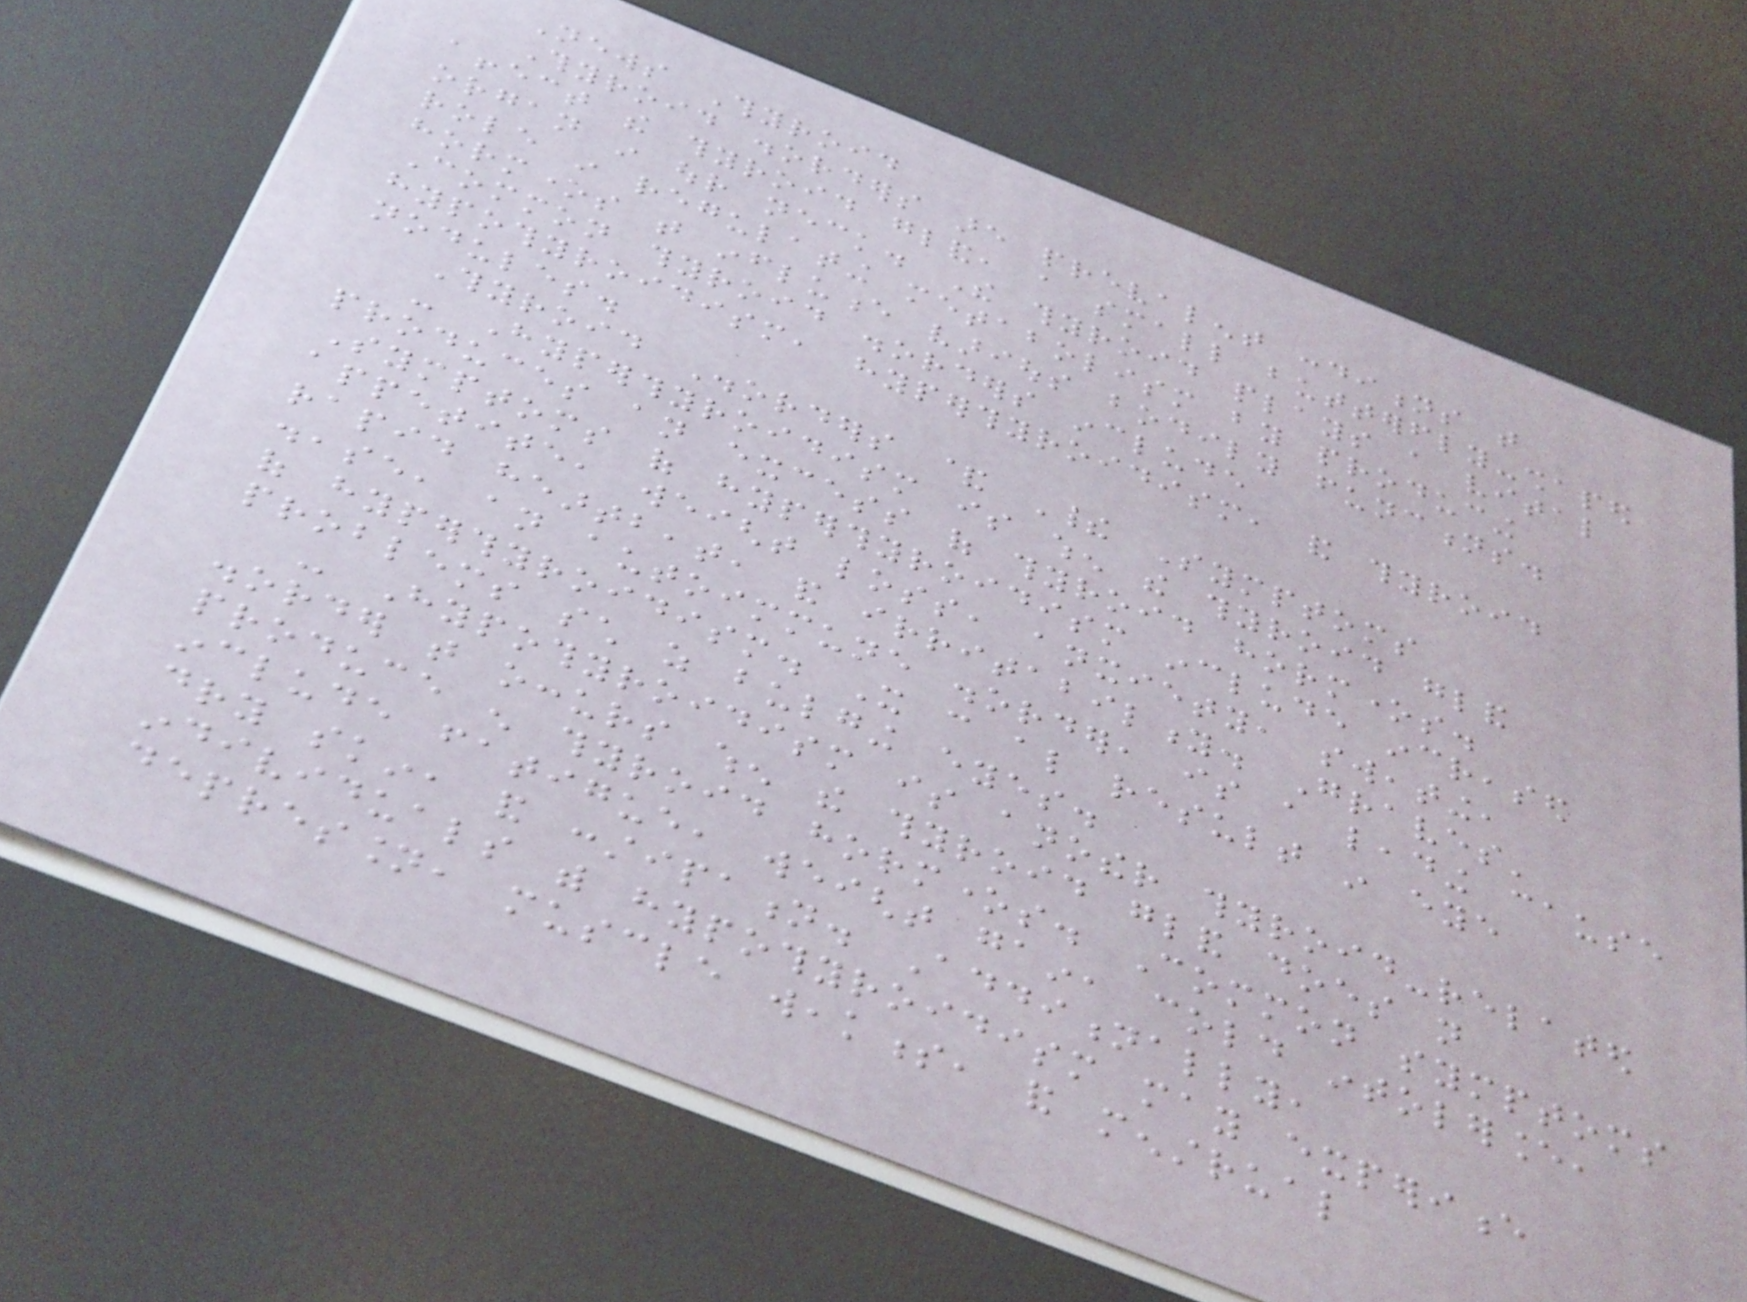News Thyroid
Thyroid disorders are prevalent conditions that
affect the thyroid gland, a small butterfly-shaped
organ in our neck. The thyroid plays a vital
role in regulating metabolism by producing
hormones that influence various bodily functions.
Common thyroid disorders include
hypothyroidism, hyperthyroidism, and thyroid
nodules.
Thyroid Disorders & Their Symptoms
- Hyperthyroidism is when the thyroid gland
produces an excess of thyroid hormones.
Symptoms of hyperthyroidism include increased
appetite, weight loss, anxiety, sweating,
rapid heartbeat, and irritability. Graves'
disease, an autoimmune disorder, is a leading cause
of hyperthyroidism. It can also result in eye
problems such as bulging eyes.
- Hypothyroidism is another thyroid-related
disorder that occurs when the thyroid gland does not
produce enough thyroid hormones. Common symptoms
include fatigue, weight gain, cold intolerance,
dry skin, and constipation. Additionally,
individuals with hypothyroidism may experience
depression, muscle weakness, and menstrual
